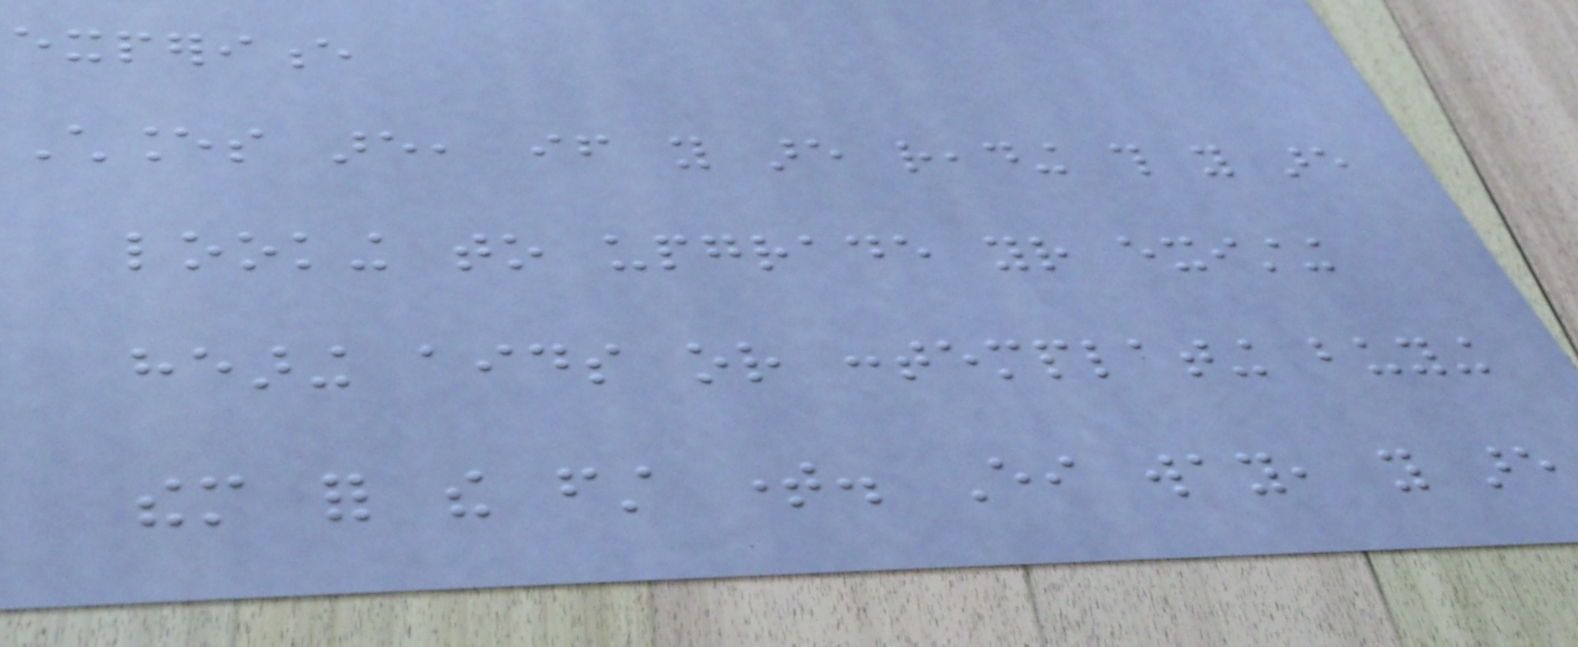experience
Chances are, if you are reading this you are
looking to upgrade your existing
hearing aids or contemplating buying
them for the first time. Either way, you are
